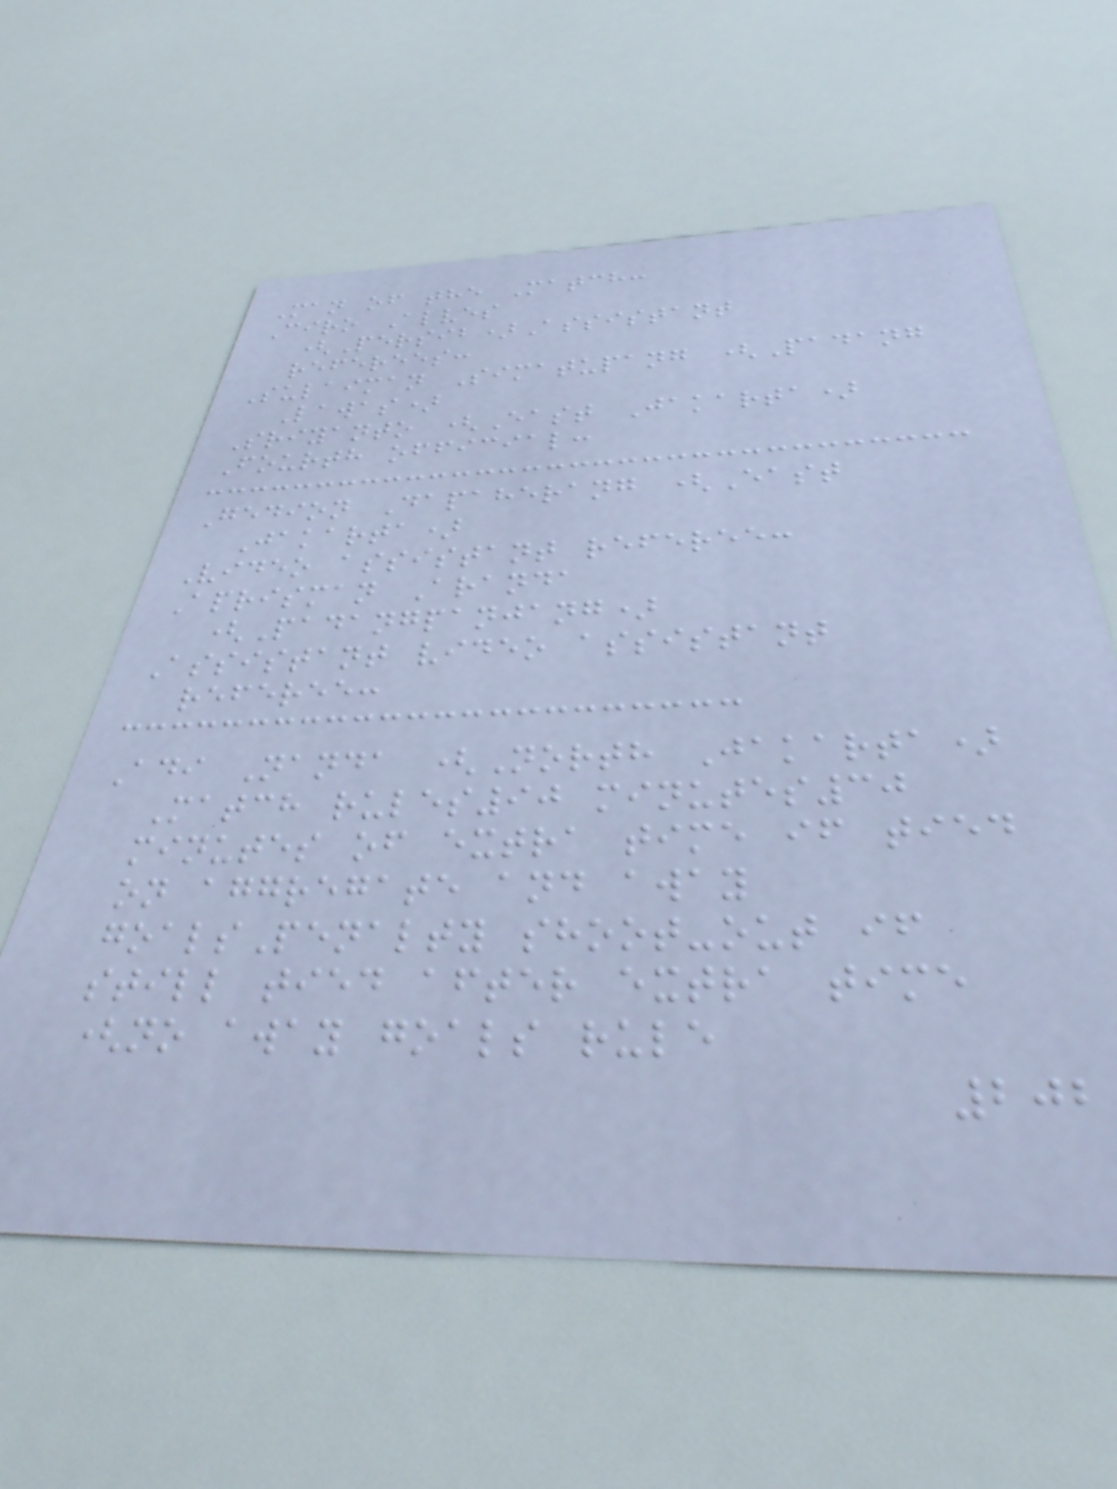Man of the Match:
Ciro Alves
(Persib)Assistant
referees:
Sulaiman Simatupang (Padang
Lawas)
Sriyanto (East Jakarta)
Fourth official:
Gedion Dapaherang (East
Jakarta)
Video assistant referee:
Aprisman Aranda
(Padangpanjang)
Assistant video assistant
referee:
Adi Nanda (North Jakarta)
Match rules90 minutes30
minutes of extra time if tied
on aggregate and away
goalsPenalty shoot-out if
still tied after extra time
(no away goals rule
202
